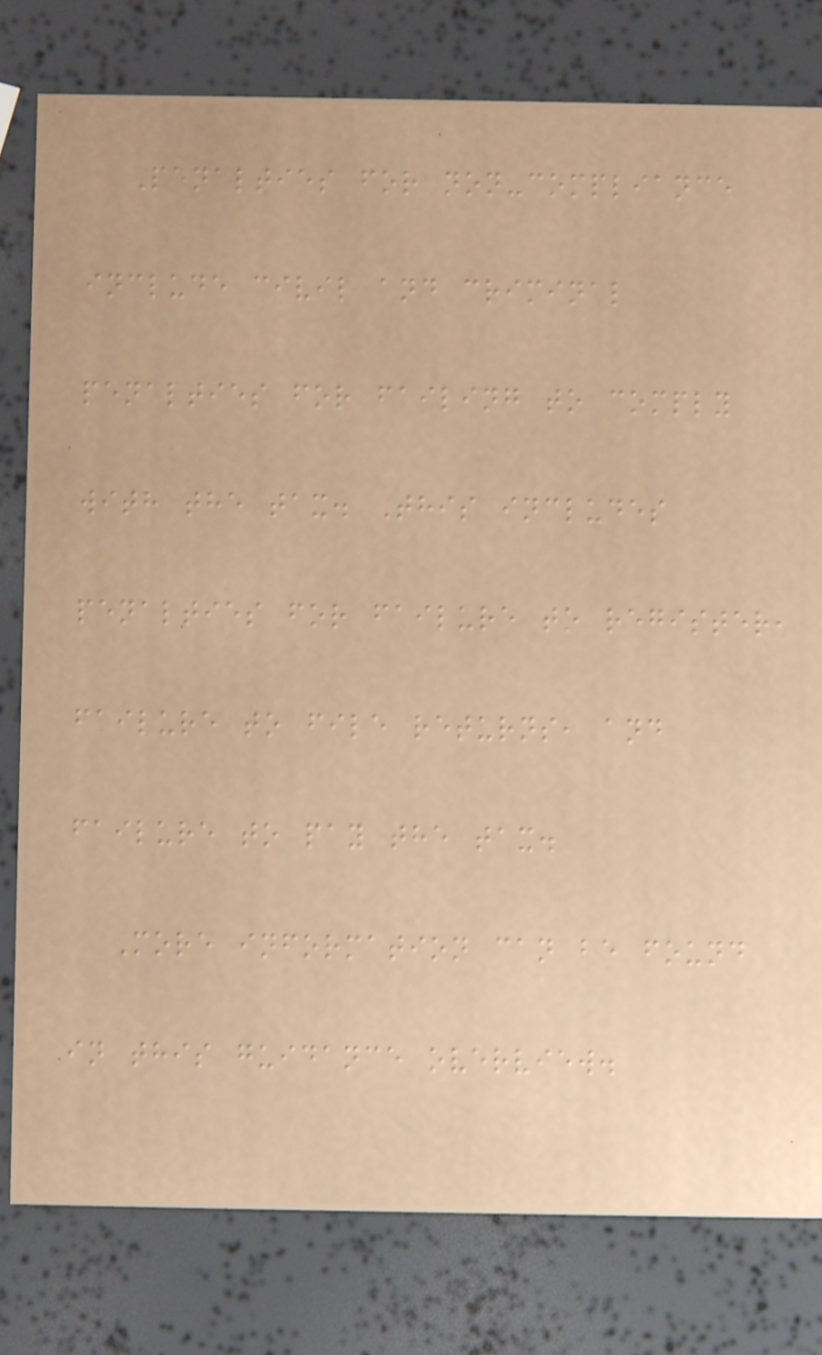Penalties for non-compliance
include civil and criminal
penalties for failing to comply
with the tax. This includes
penalties for failure to register,
failure to file returns, and
failure to pay the tax.
More information can be found
in this guidance overview.
